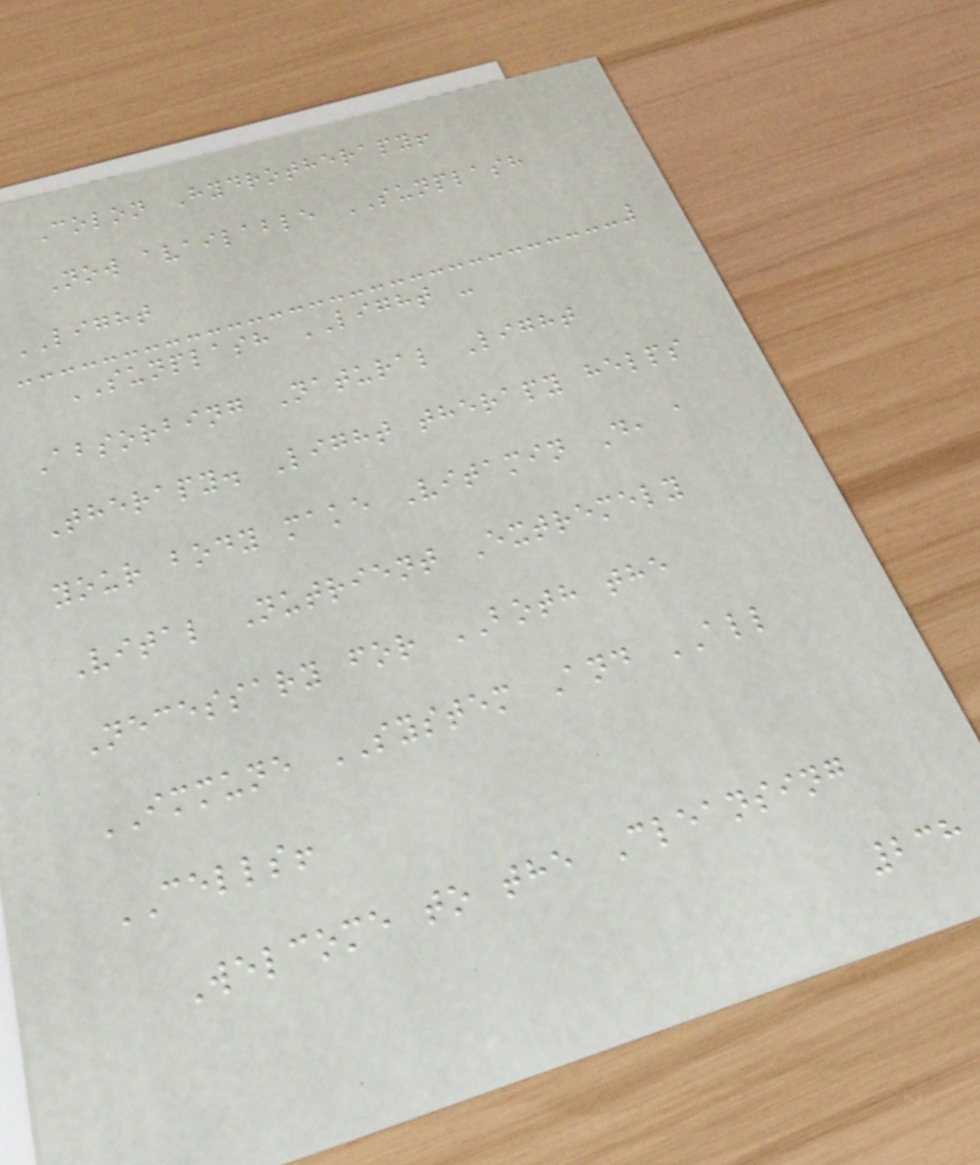Colon Hydrotherapy!
Now available SUNPLASH
LIGHT
SUNPLASH LIGHT -
Absorbing Natural Light
Therapy. Light therapy helps
your body make Vitamin D, a
Vital Nutrient Extremely
Necessary for BOTH the
IMMUNE SYSTEM And ALL
CELLS!
Welcome to the Cleansing
238
